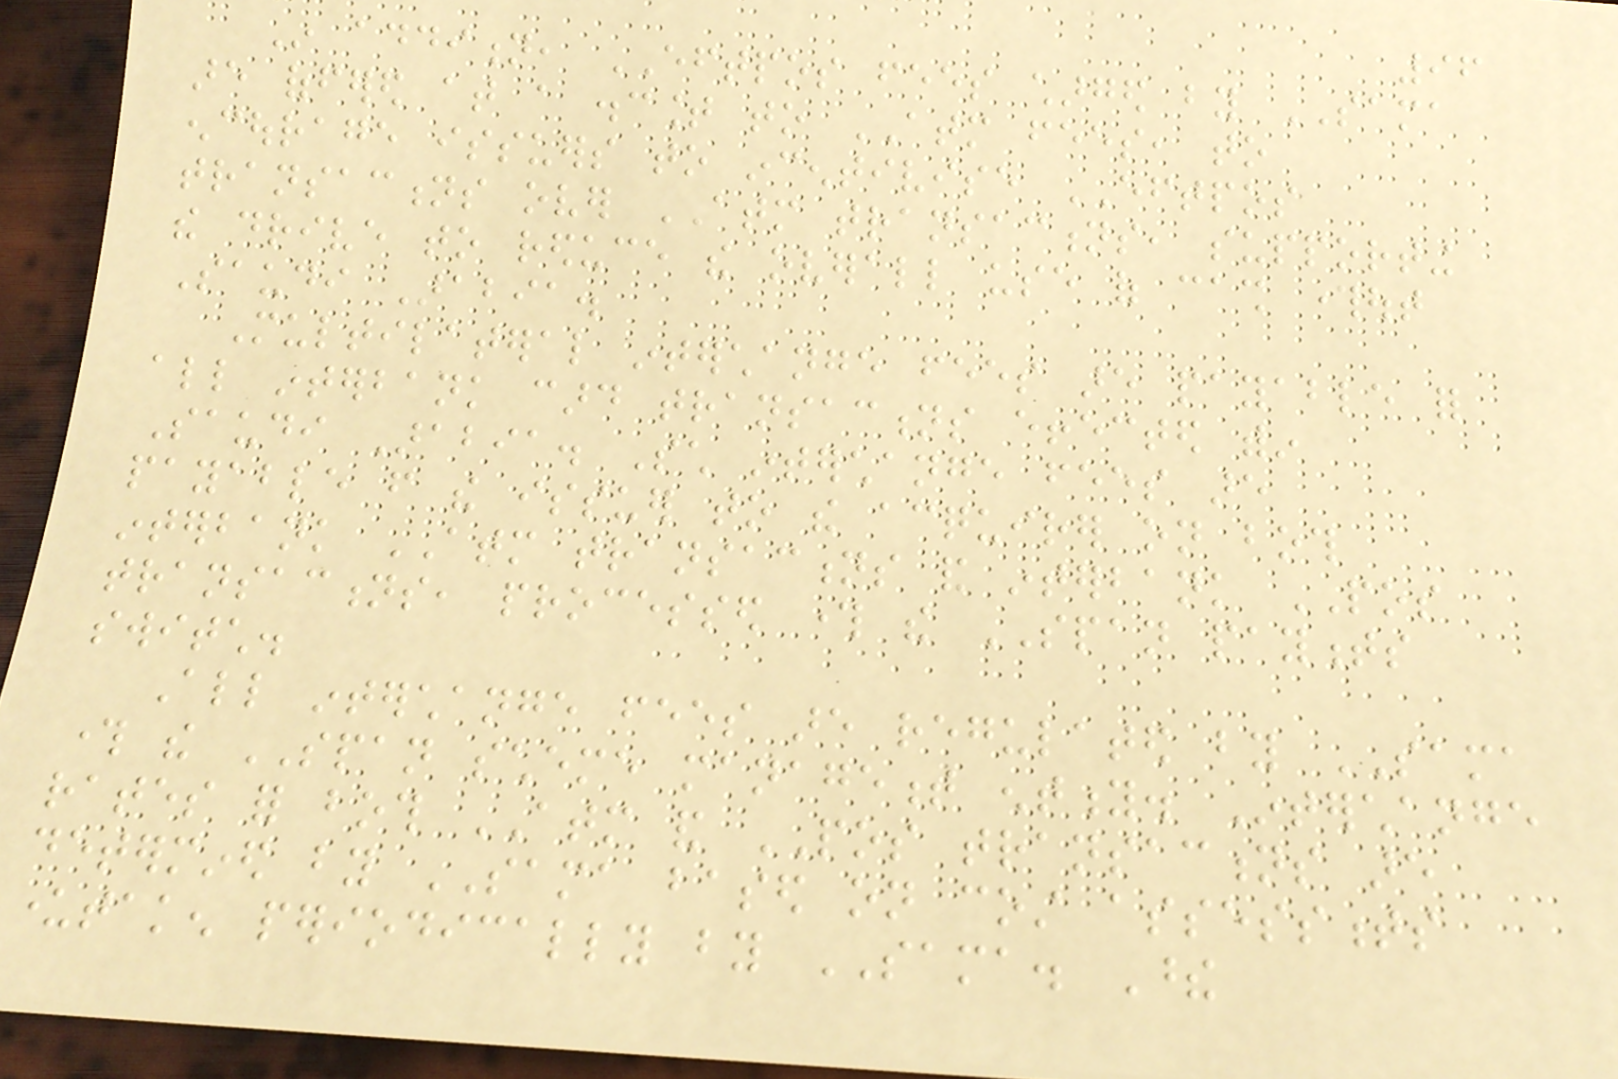96
In addition, EFTPOS fees charged by SAMA
are offered at a discount to ATM fees, to
encourage issuers to incentivise EFTPOS
transactions over ATM transactions, supporting
the drive to reduce the overall use of cash throughout
Saudi Arabia.
Multilateral interchange fees are payable for
all interbank card transactions effected within
Saudi Arabia. Such interchange fees are
payable from the issuer to the acquirer on both
interbank ATM transactions and interbank POS
transactions, processed through the SPAN payments
switch.
All interchange fees are regulated by SAMA
through the SPAN scheme management entity. Interchange
rates for both ATM and POS transactions are
determined by SAMA based on cost assessments
undertaken periodically by SAMA. These
